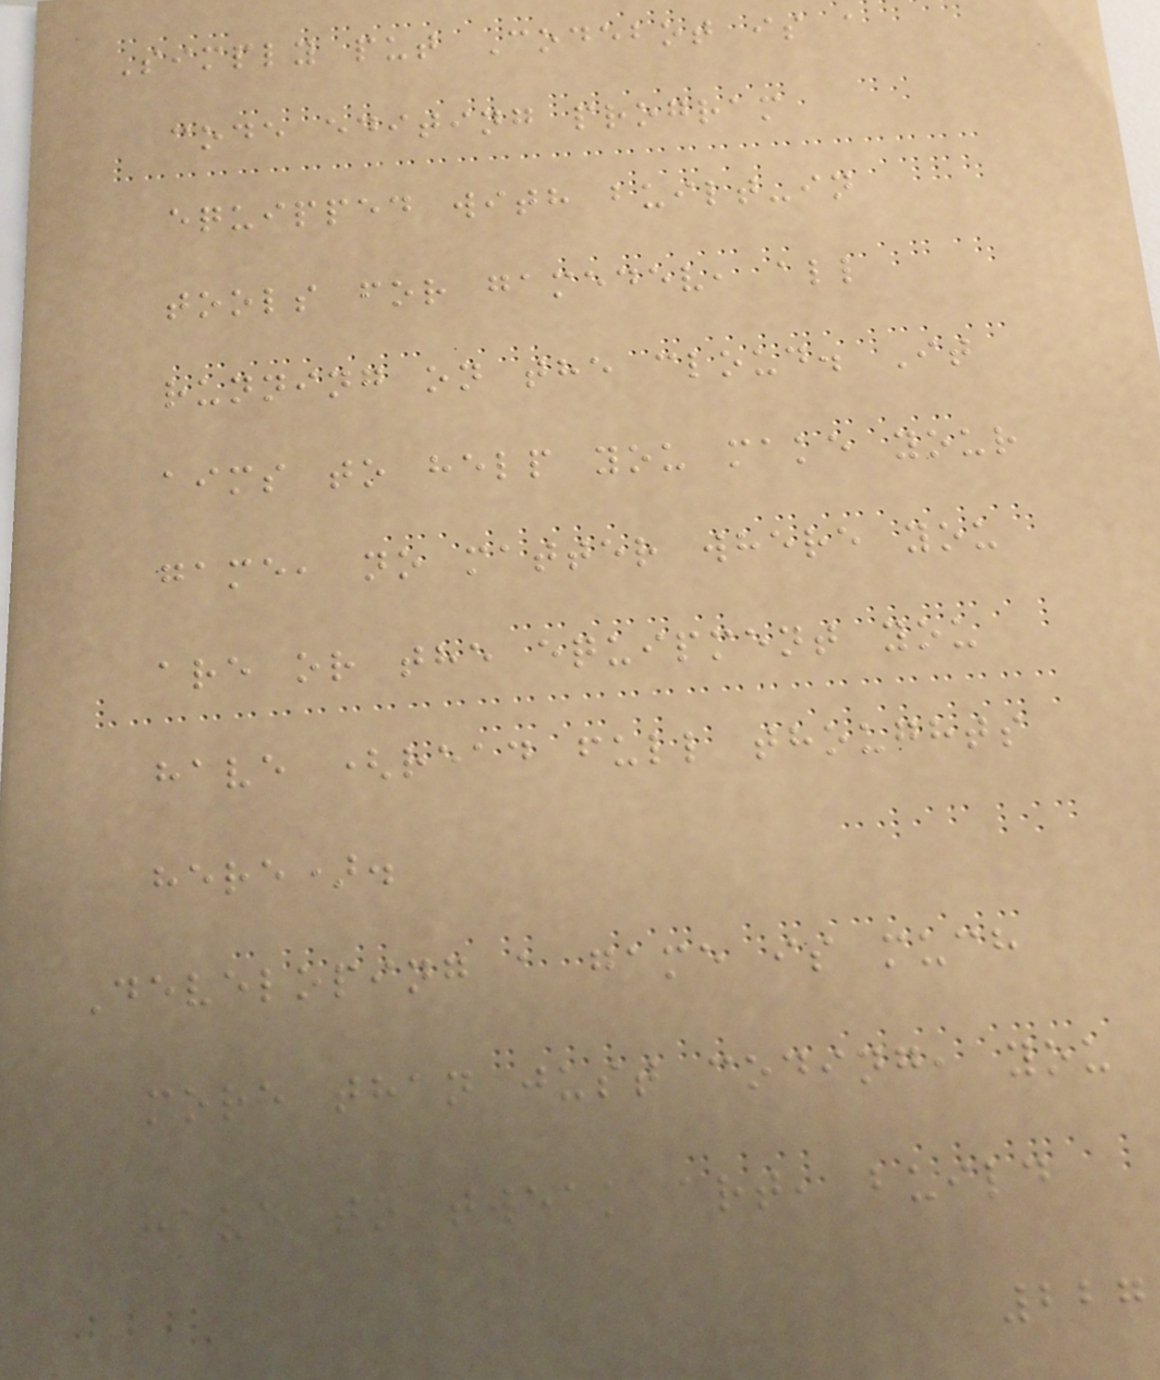Simply put Codebot is a
code editing program
equipped with built-in
tools for gamedev, all
running on the cloud. It
aims to help you make your
game, no matter where you
are or the equipment you
have (read full thoughts
here).
Developing a game is much
more than just coding, you
have to tweak art, build
227
